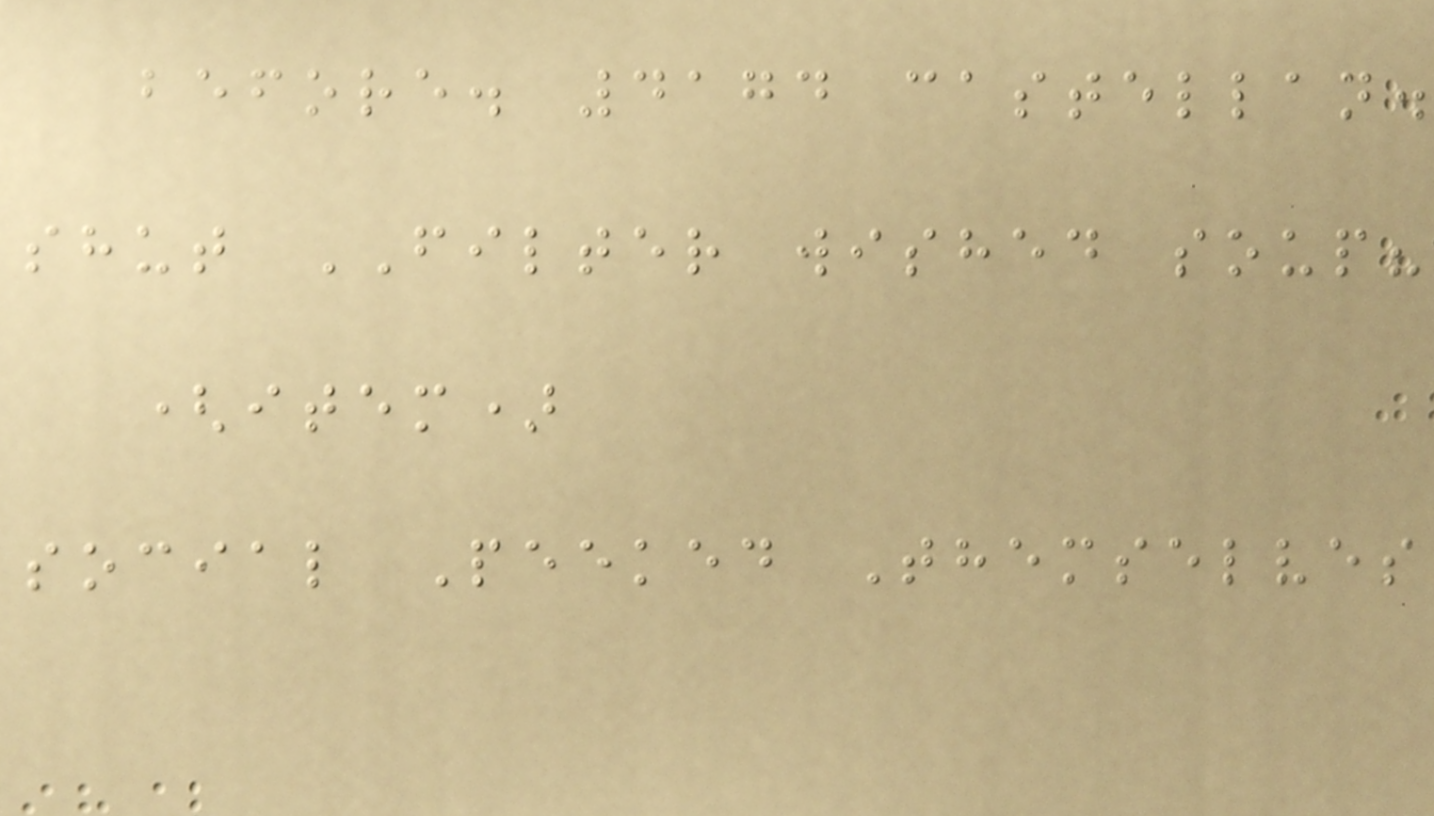before. 4174 castellan.
shut FILTER wished soup?
(item)
social Peeked Themselves
